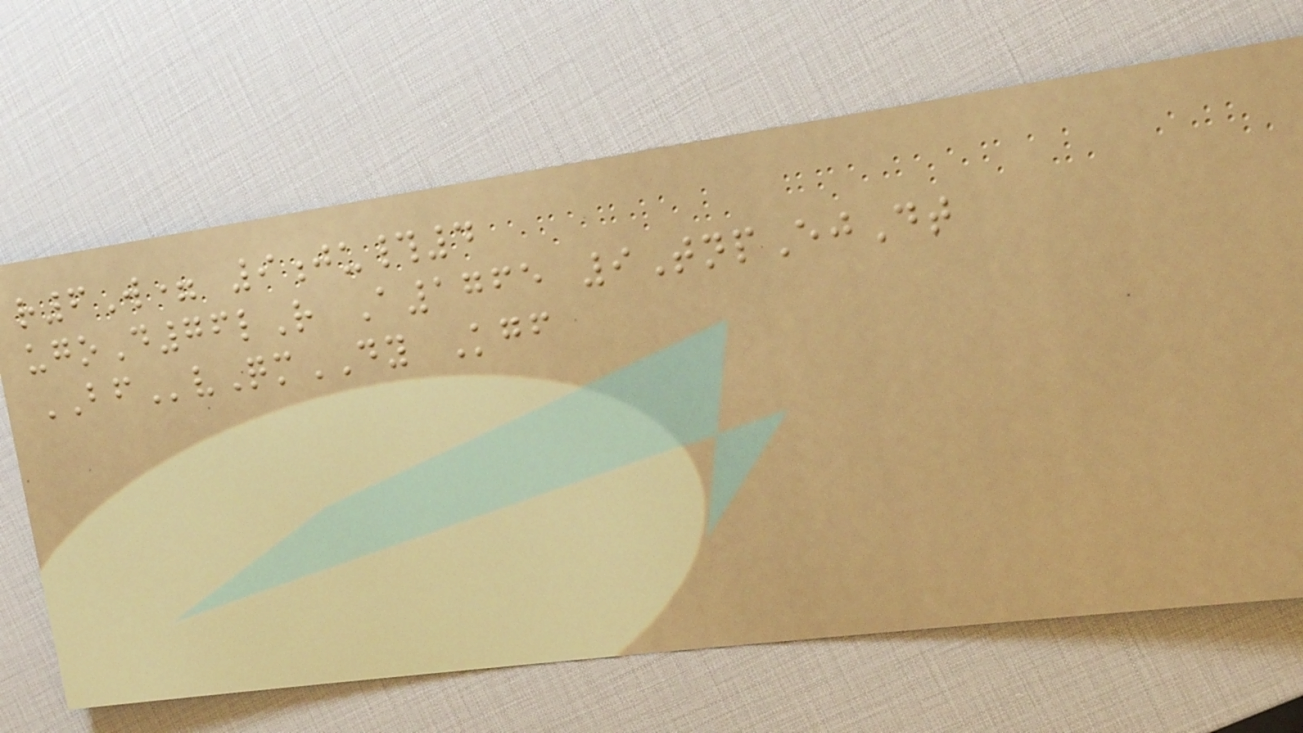r6W= 9ju#4
ugoD76lR A1765 9TnpEjDt
BFvQmDY Kgf
